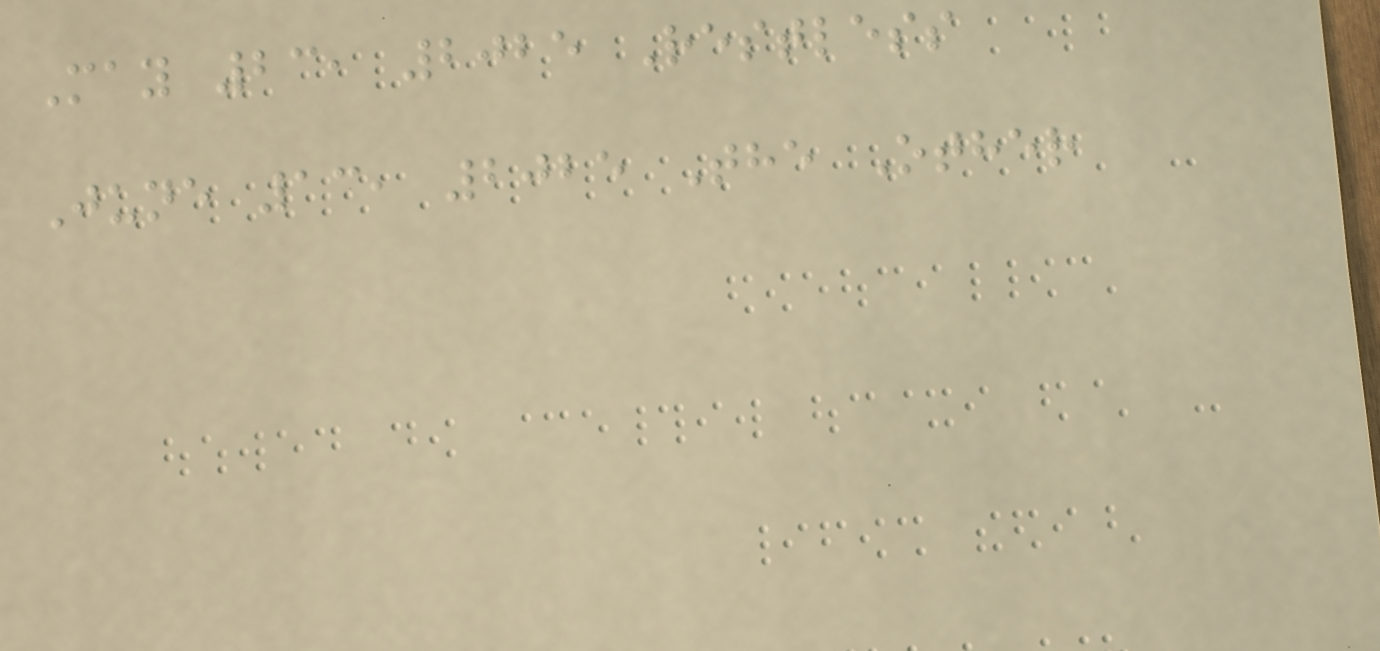May 23, 2025 Restless
June 13, 2025 The Other
